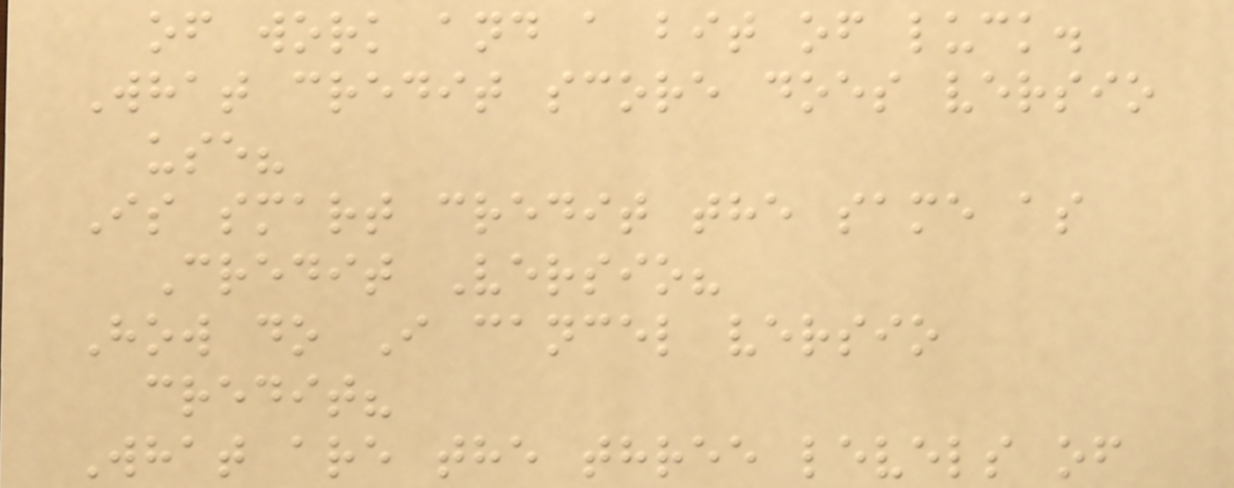of work and a bit of luck.
What credit score does versio
use?
Is smart credit the same as
Credit Versio?
How do I cancel versio
credit?
What are the three levels of
